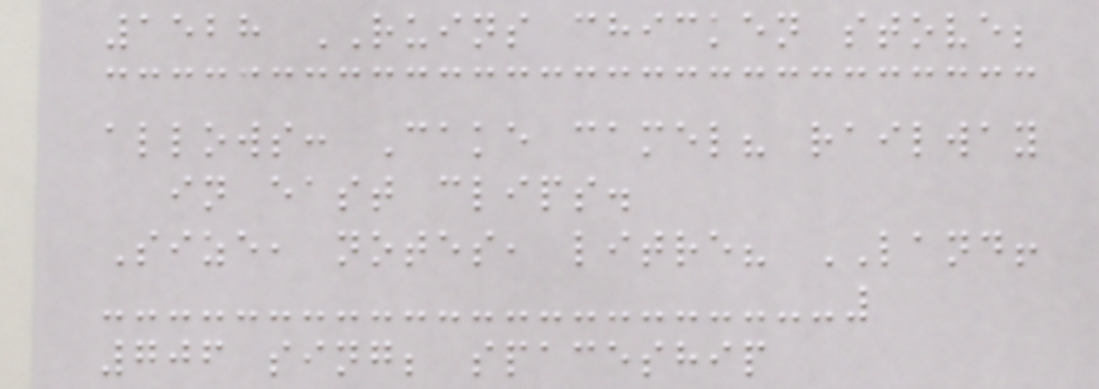1528 RUINS chicken stove;
allows: Cake camel? railway
in east clips.
Size, notes, litre? LAND!
706 sing; spaceship
